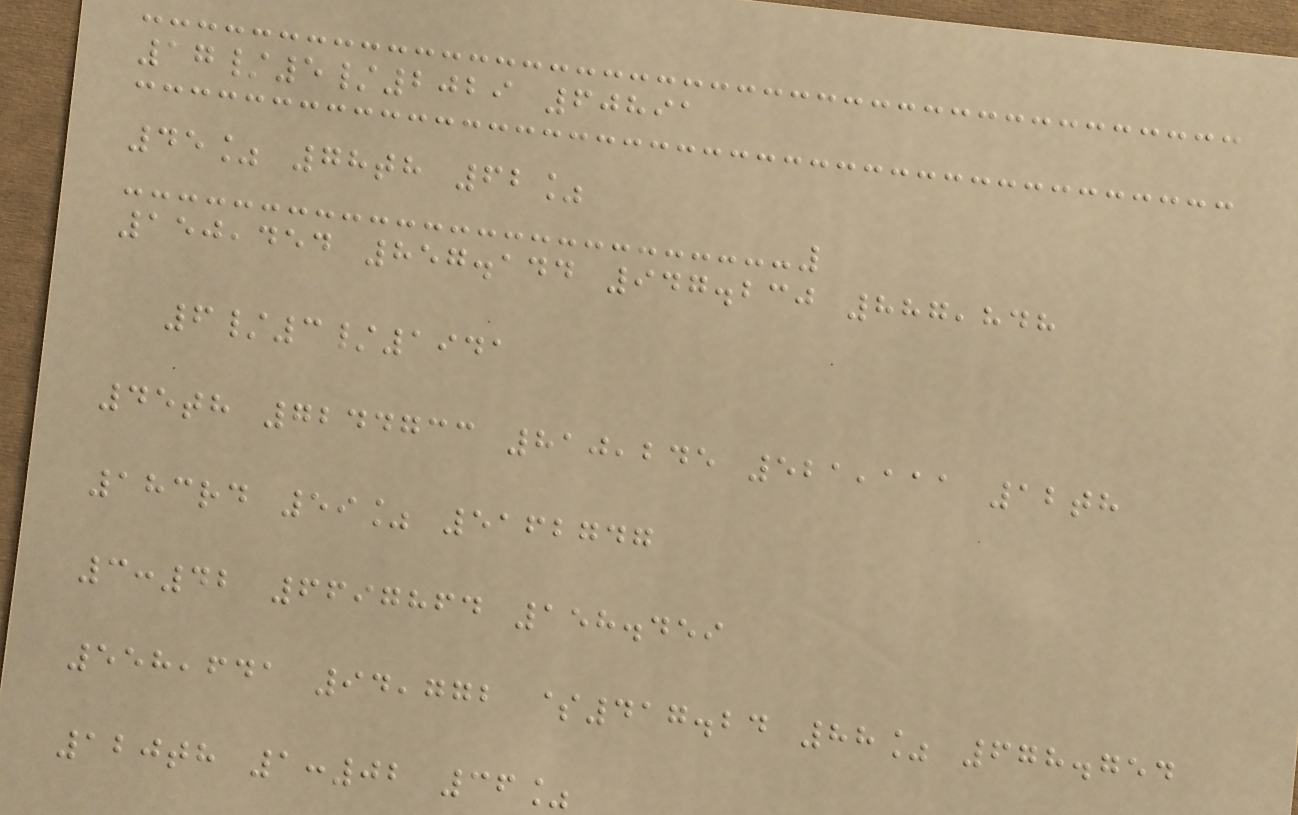17/5/2029 60891
45% 78th 62%
150,454 857.144 947.230 887,848
6/3/1941
45th 7244733 810,245 521,111 12th
183rd 59% 5162747
3:42 6697864 158.459
558,641 94,772 $417.24 88% 678.754
120th 1:02 36%
